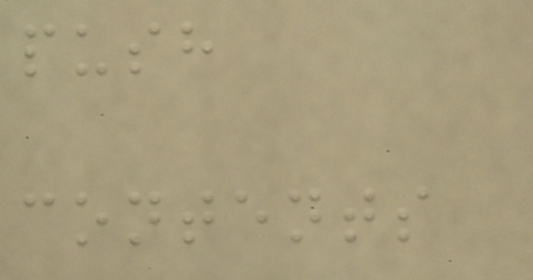push
contents
